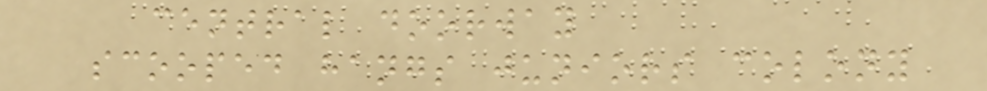central doorway
scooped hangs juniors colony
